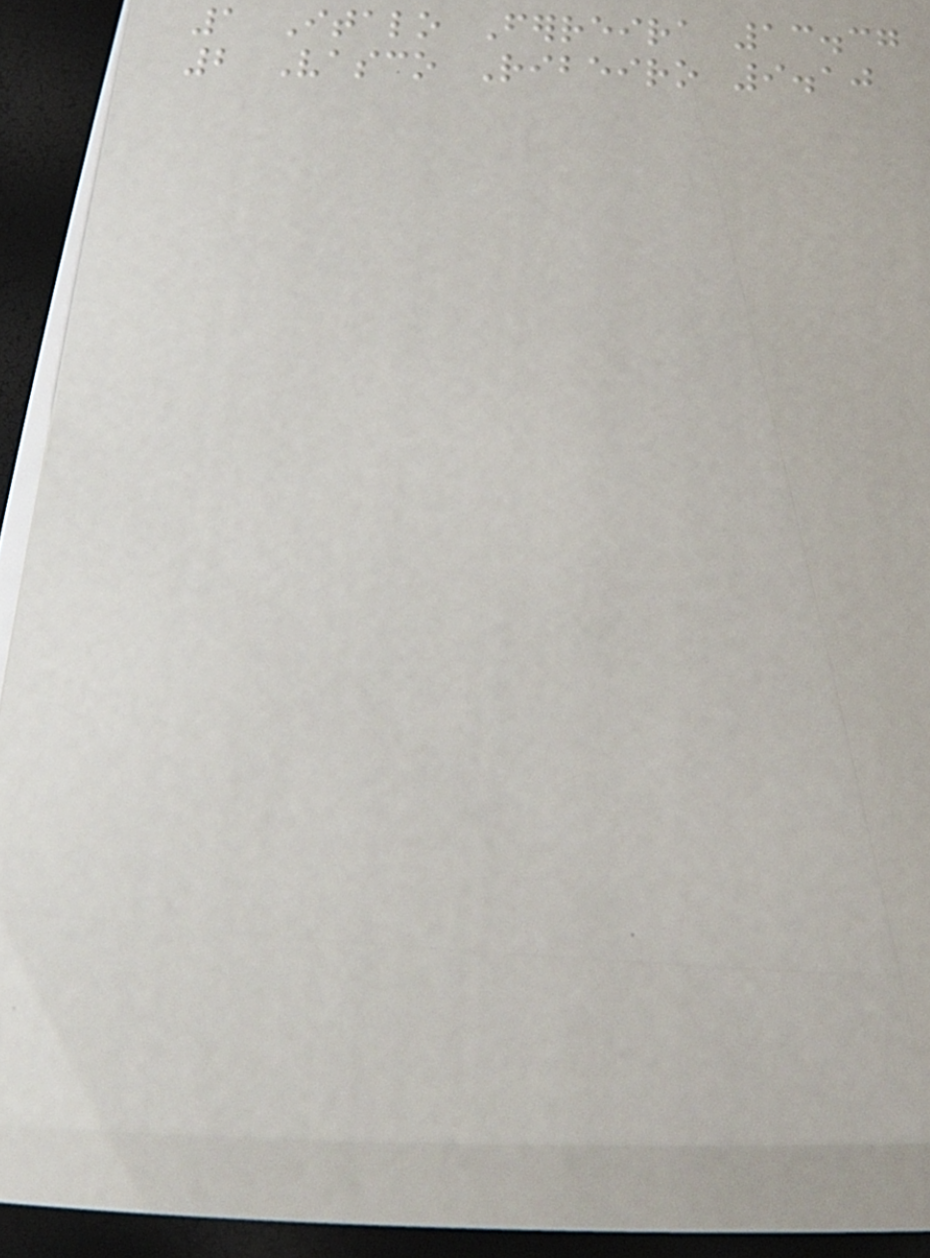1 Italo Ferreira 13.37
2 Vasco Ribeiro 9.10
